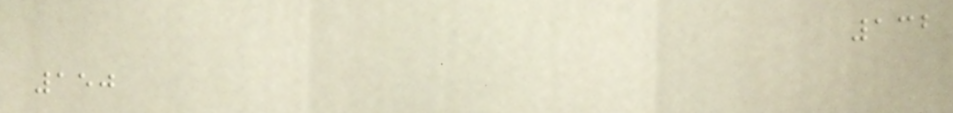132
150
